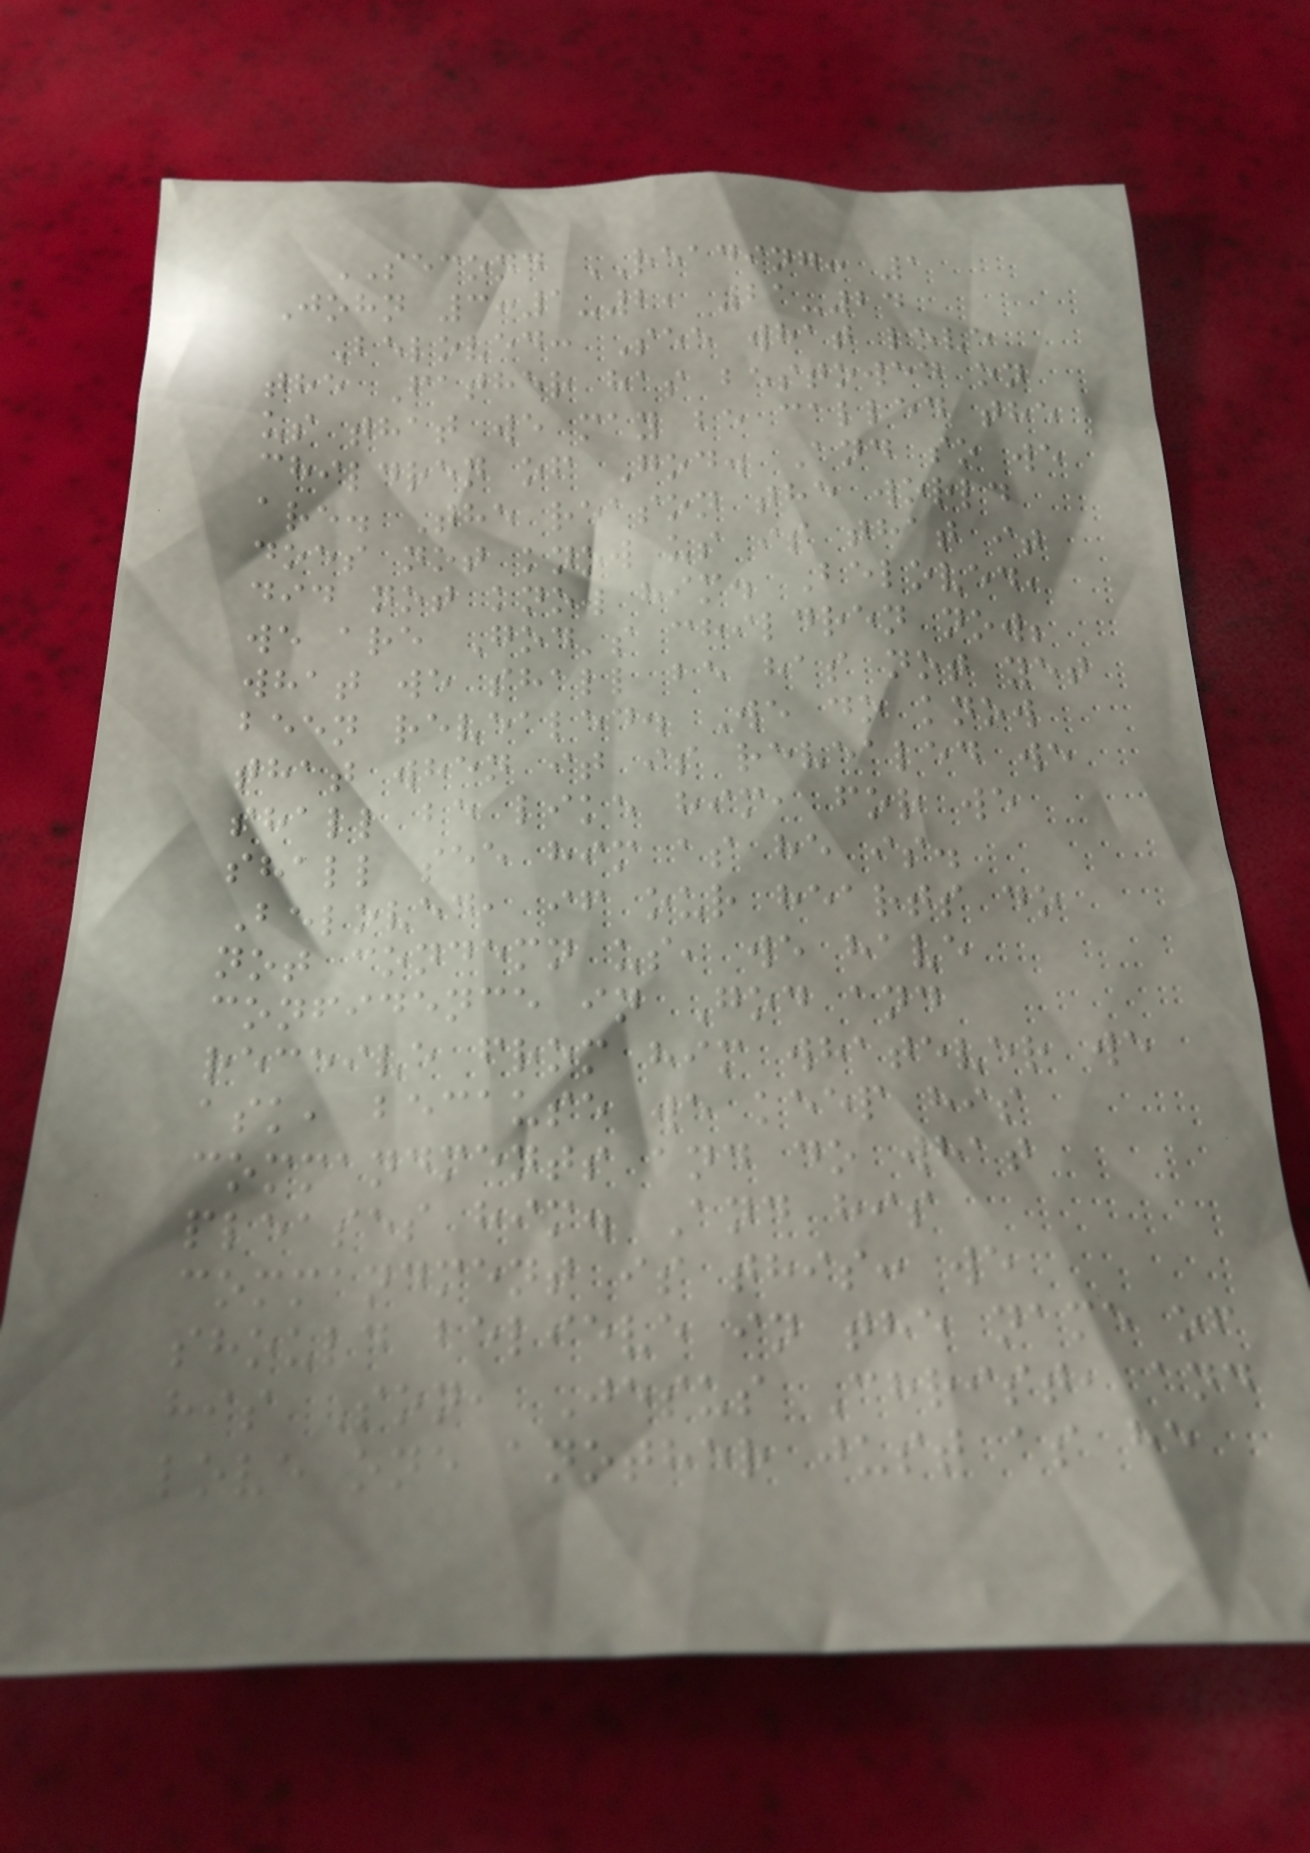SECOND READING: 1
John 3:1-2, 21-24
Beloved: See what love
the Father has bestowed on
us that we may be called the
children of God. And so we
are. The reason the world
does not know us is that it
did not know him. Beloved,
we are God's children now;
what we shall be has not yet
been revealed. We do know
that when it is revealed we
shall be like him, for we
shall see him as he is.
Beloved, if our hearts do
not condemn us, we have
confidence in God and
receive from him whatever we
ask, because we keep his
commandments and do what
pleases him. And his
commandment is this: we
should believe in the name of
his Son, Jesus Christ, and
love one another just as he
